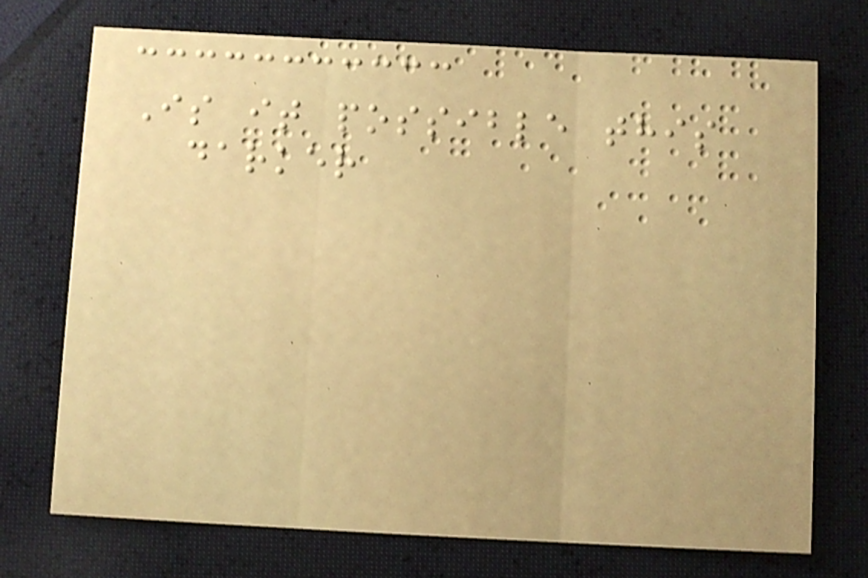Is it possible this
darker
